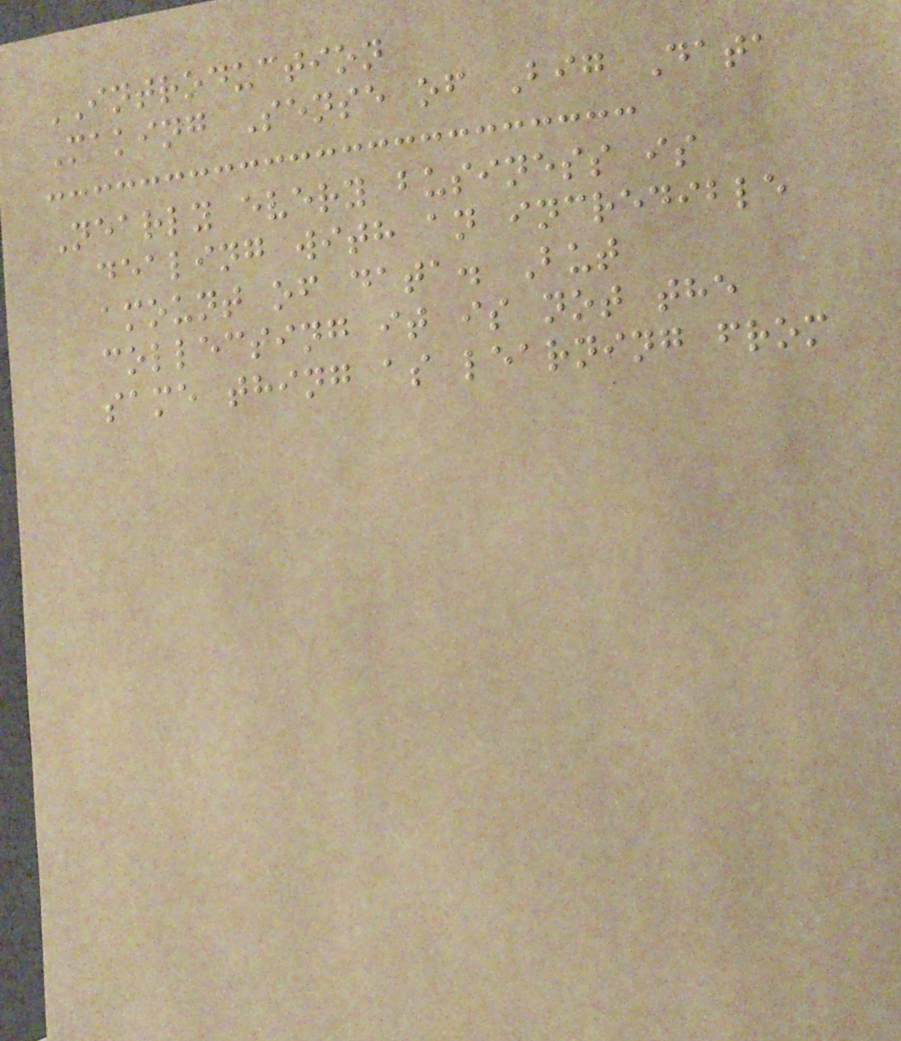INTRODUCTION
Making Sense of Big Data
Nearly every business is
dealing with an incredible
amount of data. But
collecting it is not the
same thing as learning from
